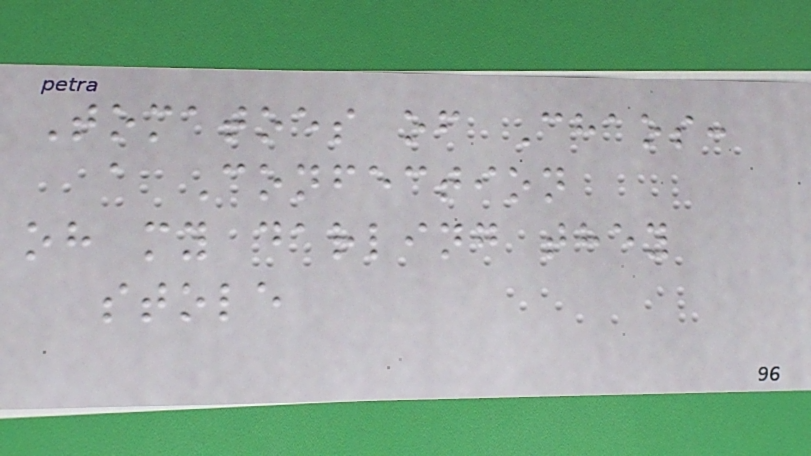Tomatoes of Chaos:
a Confection
oh my darling they
stole
